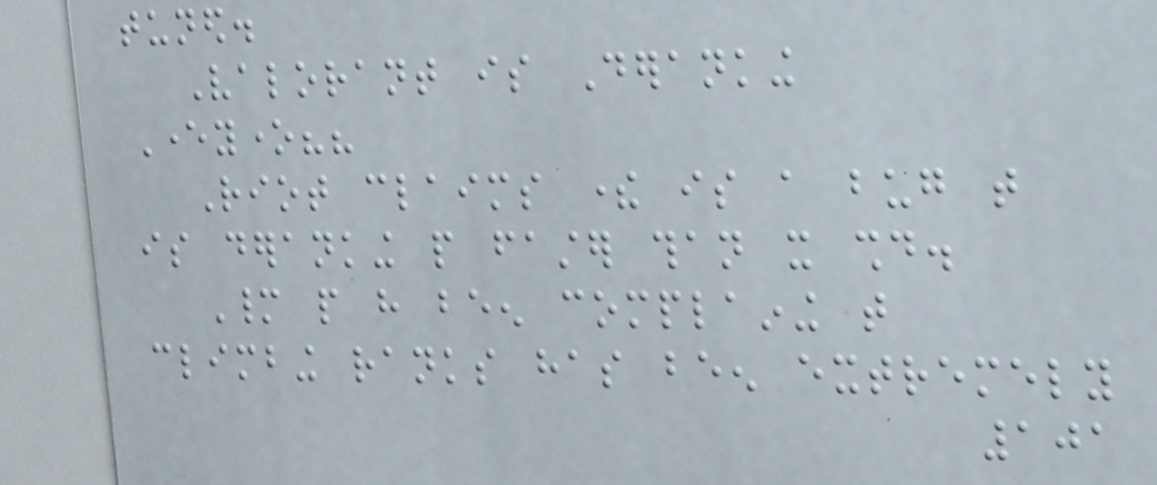tuned.
Valorant is Deranking
Everyone??
Riot claims there is a bug that
is deranking people faster than it should.
Many people have been complaining that
climbing ranks has been extremely
101
